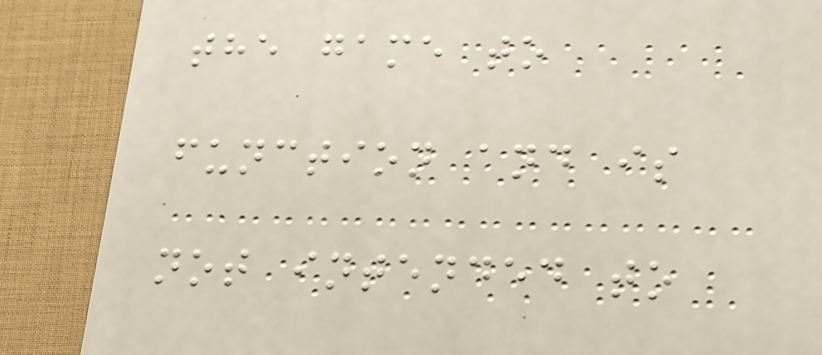the game to
function and is
not intended to
